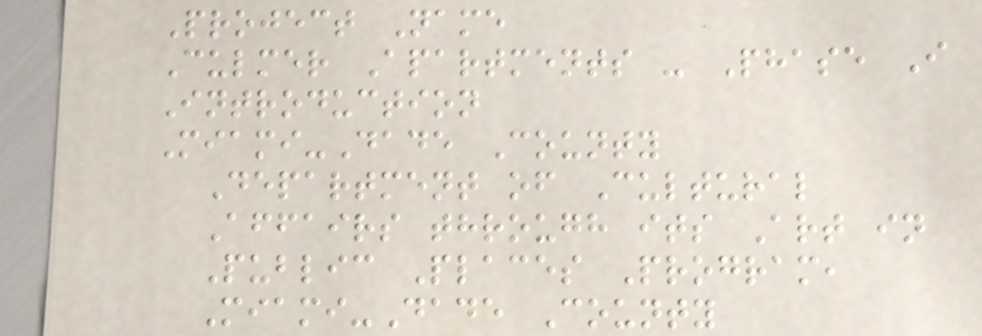Project Name
Culmer Apartments - Phase I
Introduction
Miami-Dade County
Department of Cultural
Affairs through its Art in
Public Places Program,
Miami-Dade County
